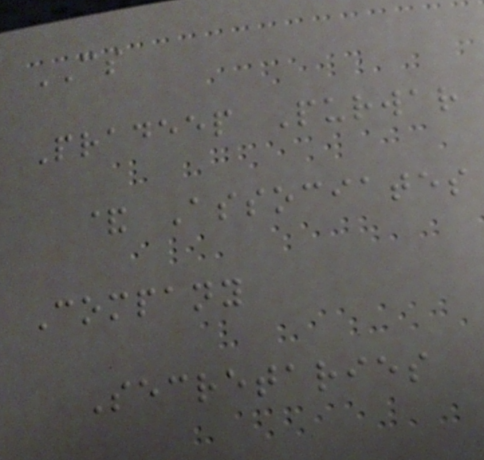CS
Pradeep Purwar
& Associates
Company
Secretaries
